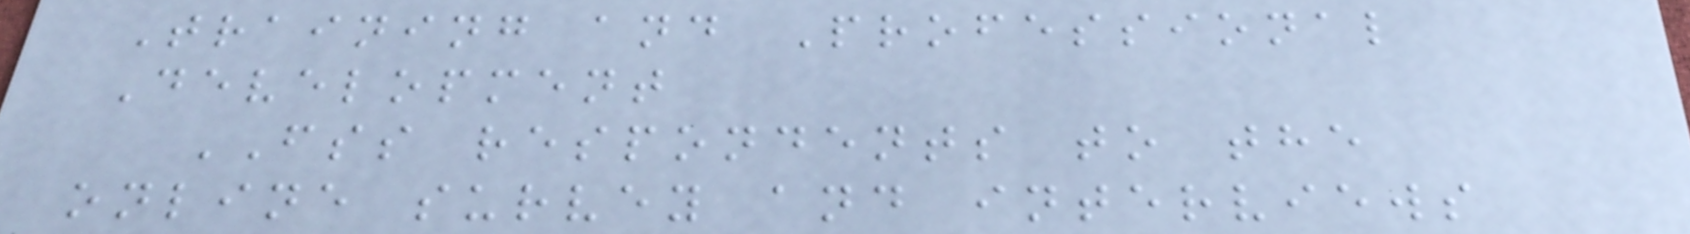Training and Professional
Development
FSS respondents to the
online survey and interviews
